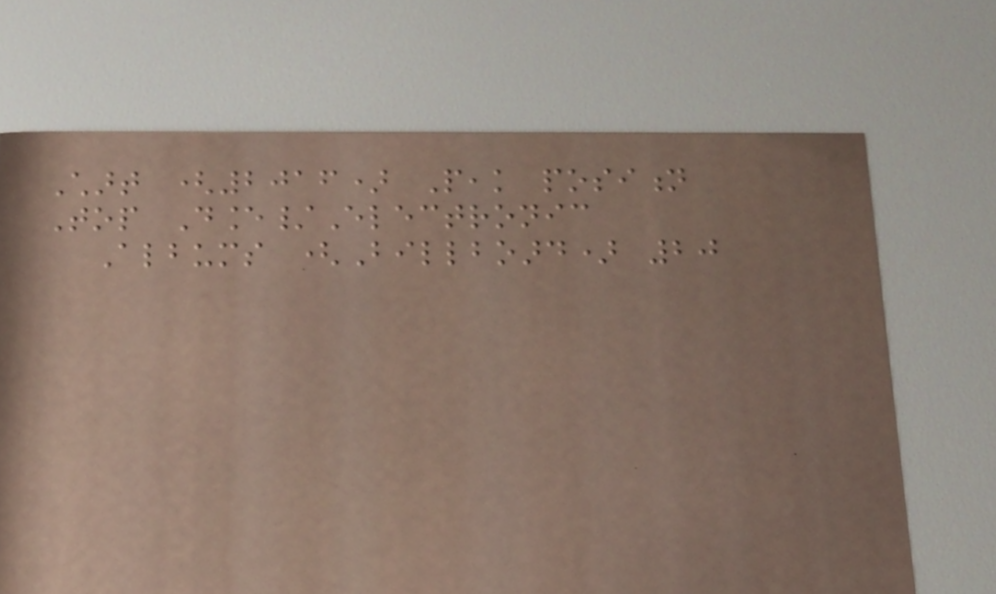Chart (2016) Peak position
Top Dance/Electronic
Albums (Billboard) 20
